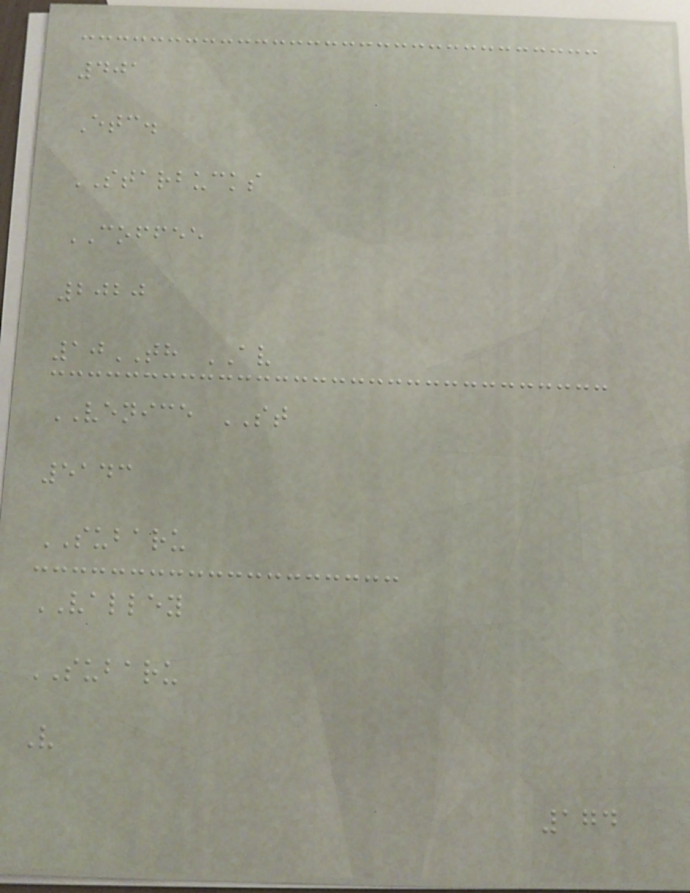401
Etc.
STARBUCKS
COFFEE
2020
10TH AV
VENICE ST
5143
SUBARU
VALLEY
SUBARU
V
174
